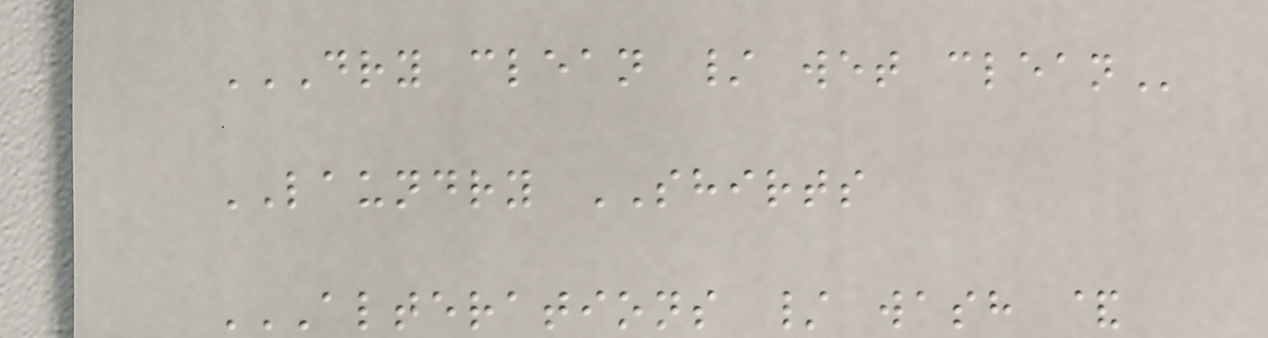DRY CLEAN / WET CLEAN
LAUNDRY SHIRTS
ALTERATIONS / WASH &
